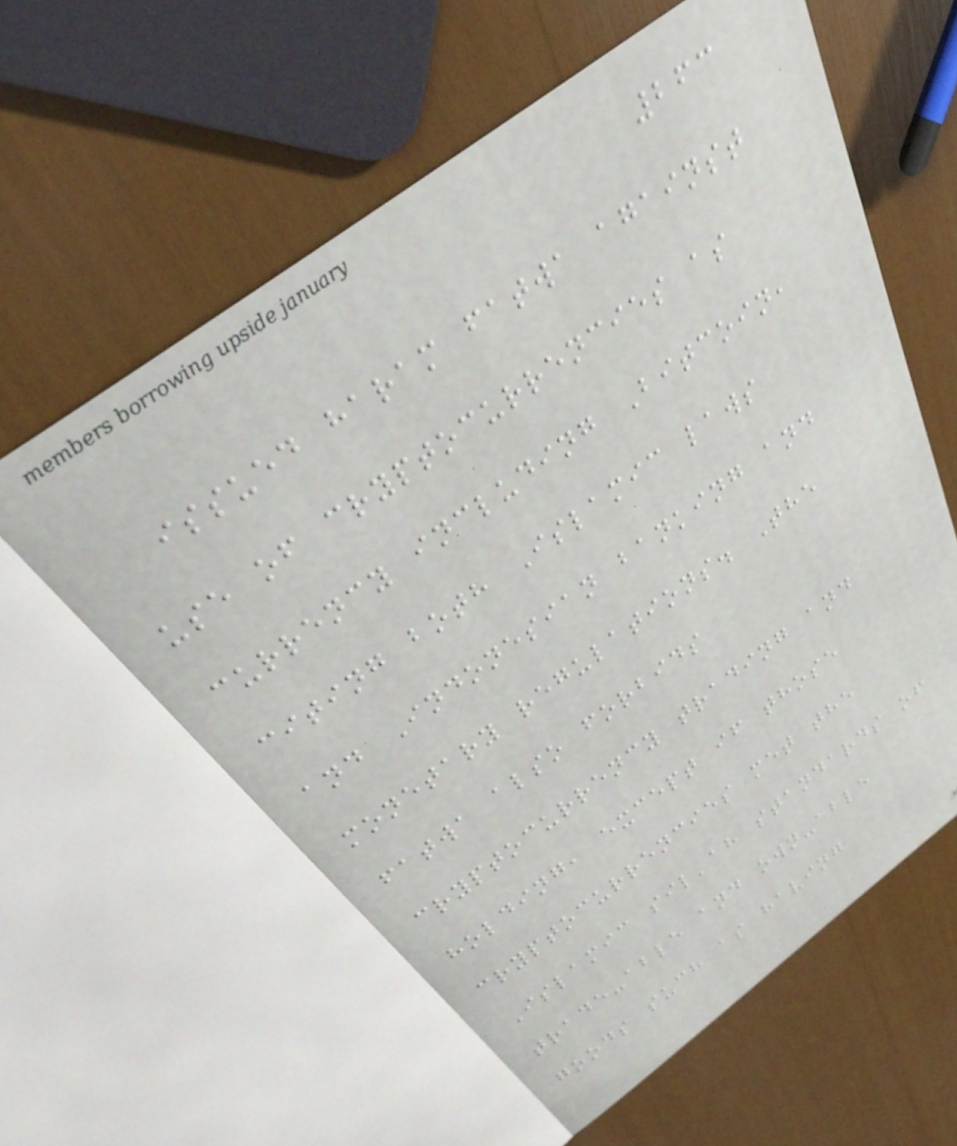263
issued haram fatwa against
use of cryptocurrencies as
currency including Bitcoin,
citing both Islamic laws
and Indonesian banking and
monetary regulations. The
fatwa also forbids
cryptocurrency trading and
holding, except if those
cryptocurrencies met the
Islamic sil'ah standards of
trade-able and own-able
goods such as having
